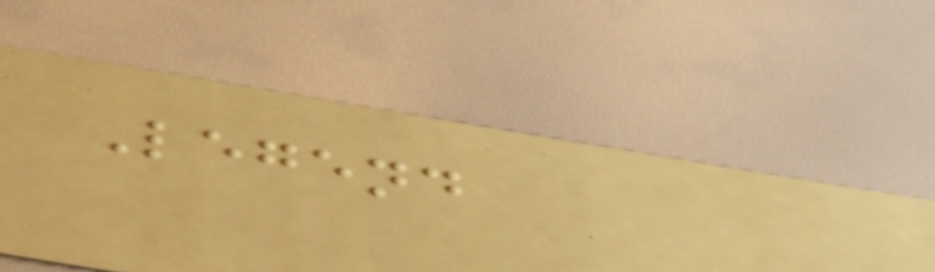Legend
